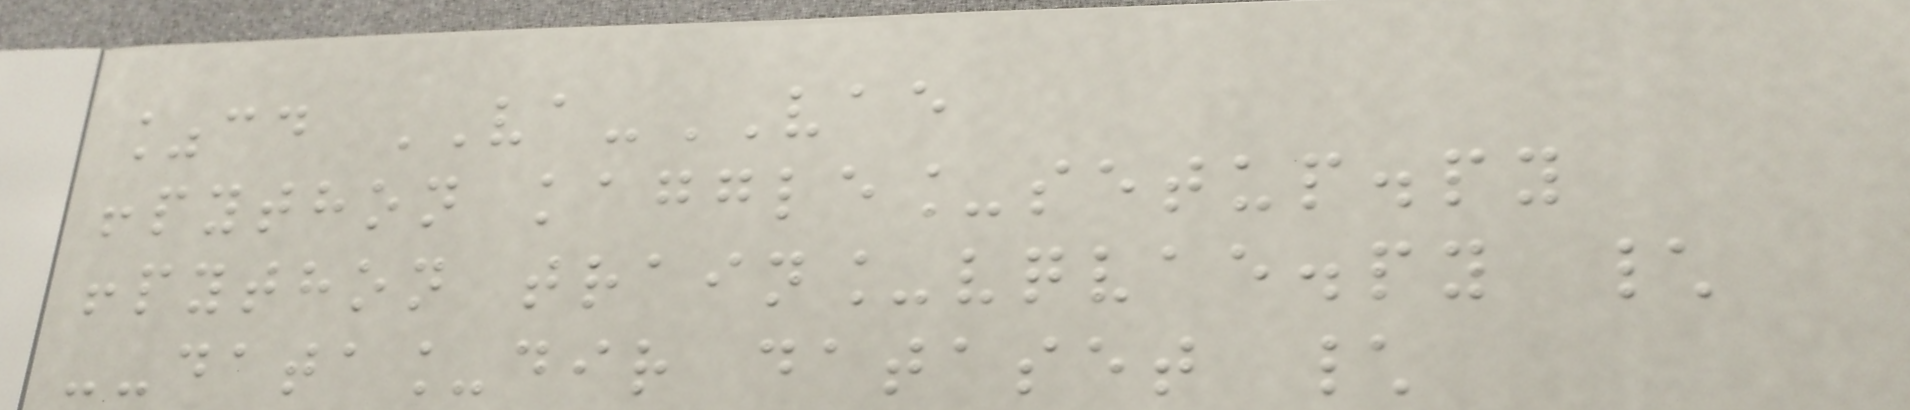%cd VA-VAE
!python kaggle_setup.py
!python train_vqvae.py \
--data_dir dataset \
